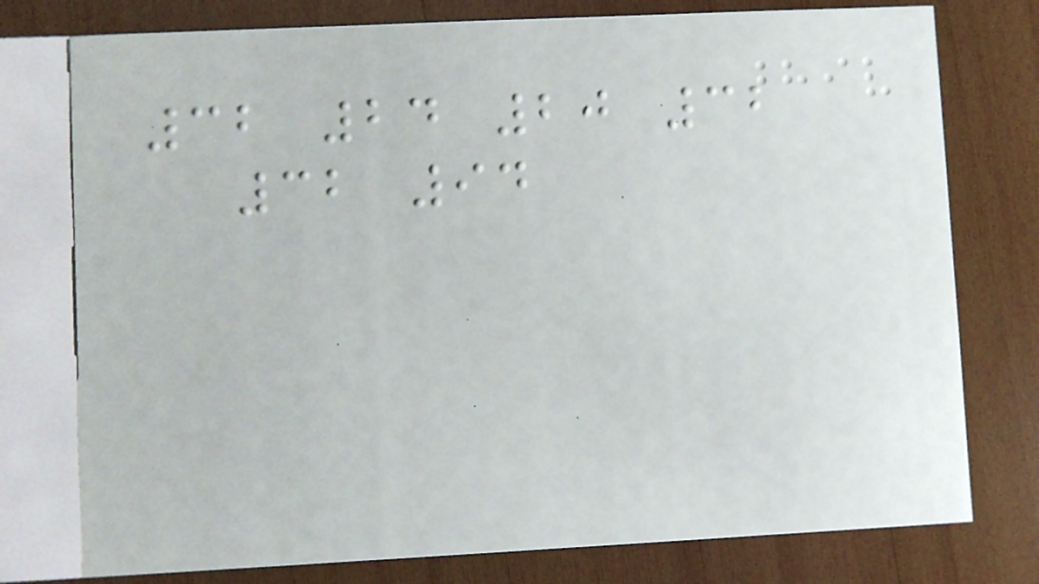32 24 20 32
32 94
